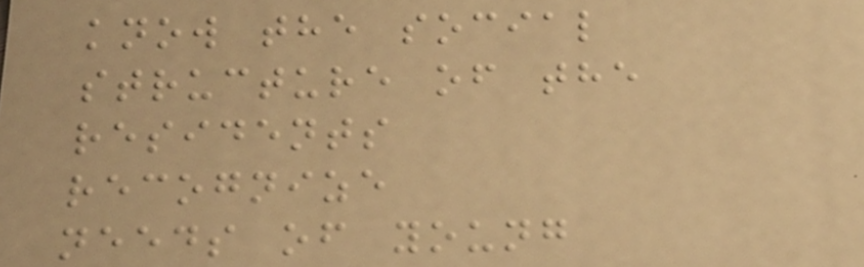know the social
structure of the
residents
recognize
needs of young
